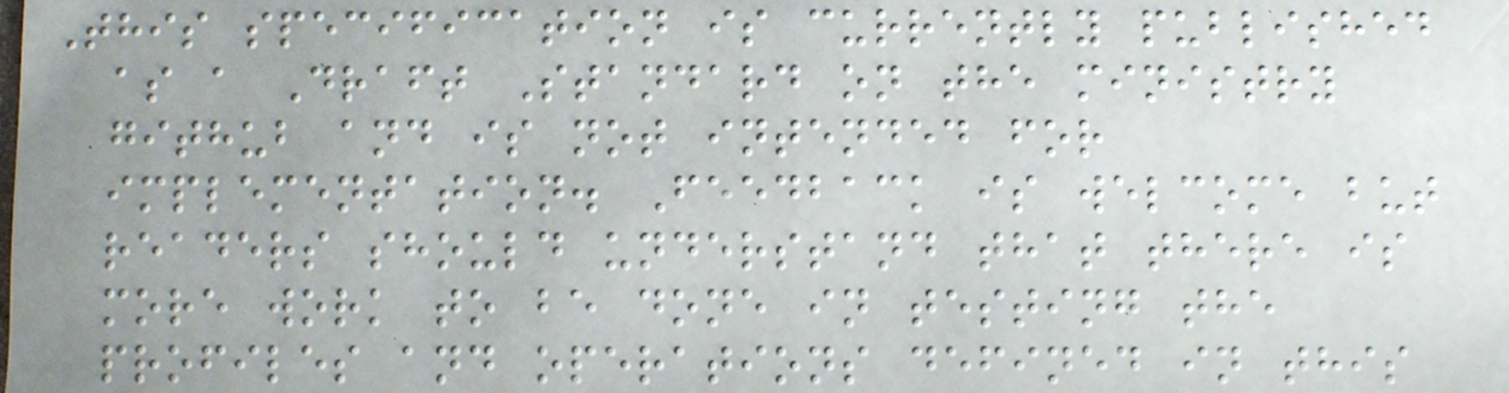This specification is currently published
as a Draft Standard on the ministry
github and is not intended for
implementation. Feedback is welcome but
readers should understand that there is
more work to be done in testing the
profiles and operations defined in this
